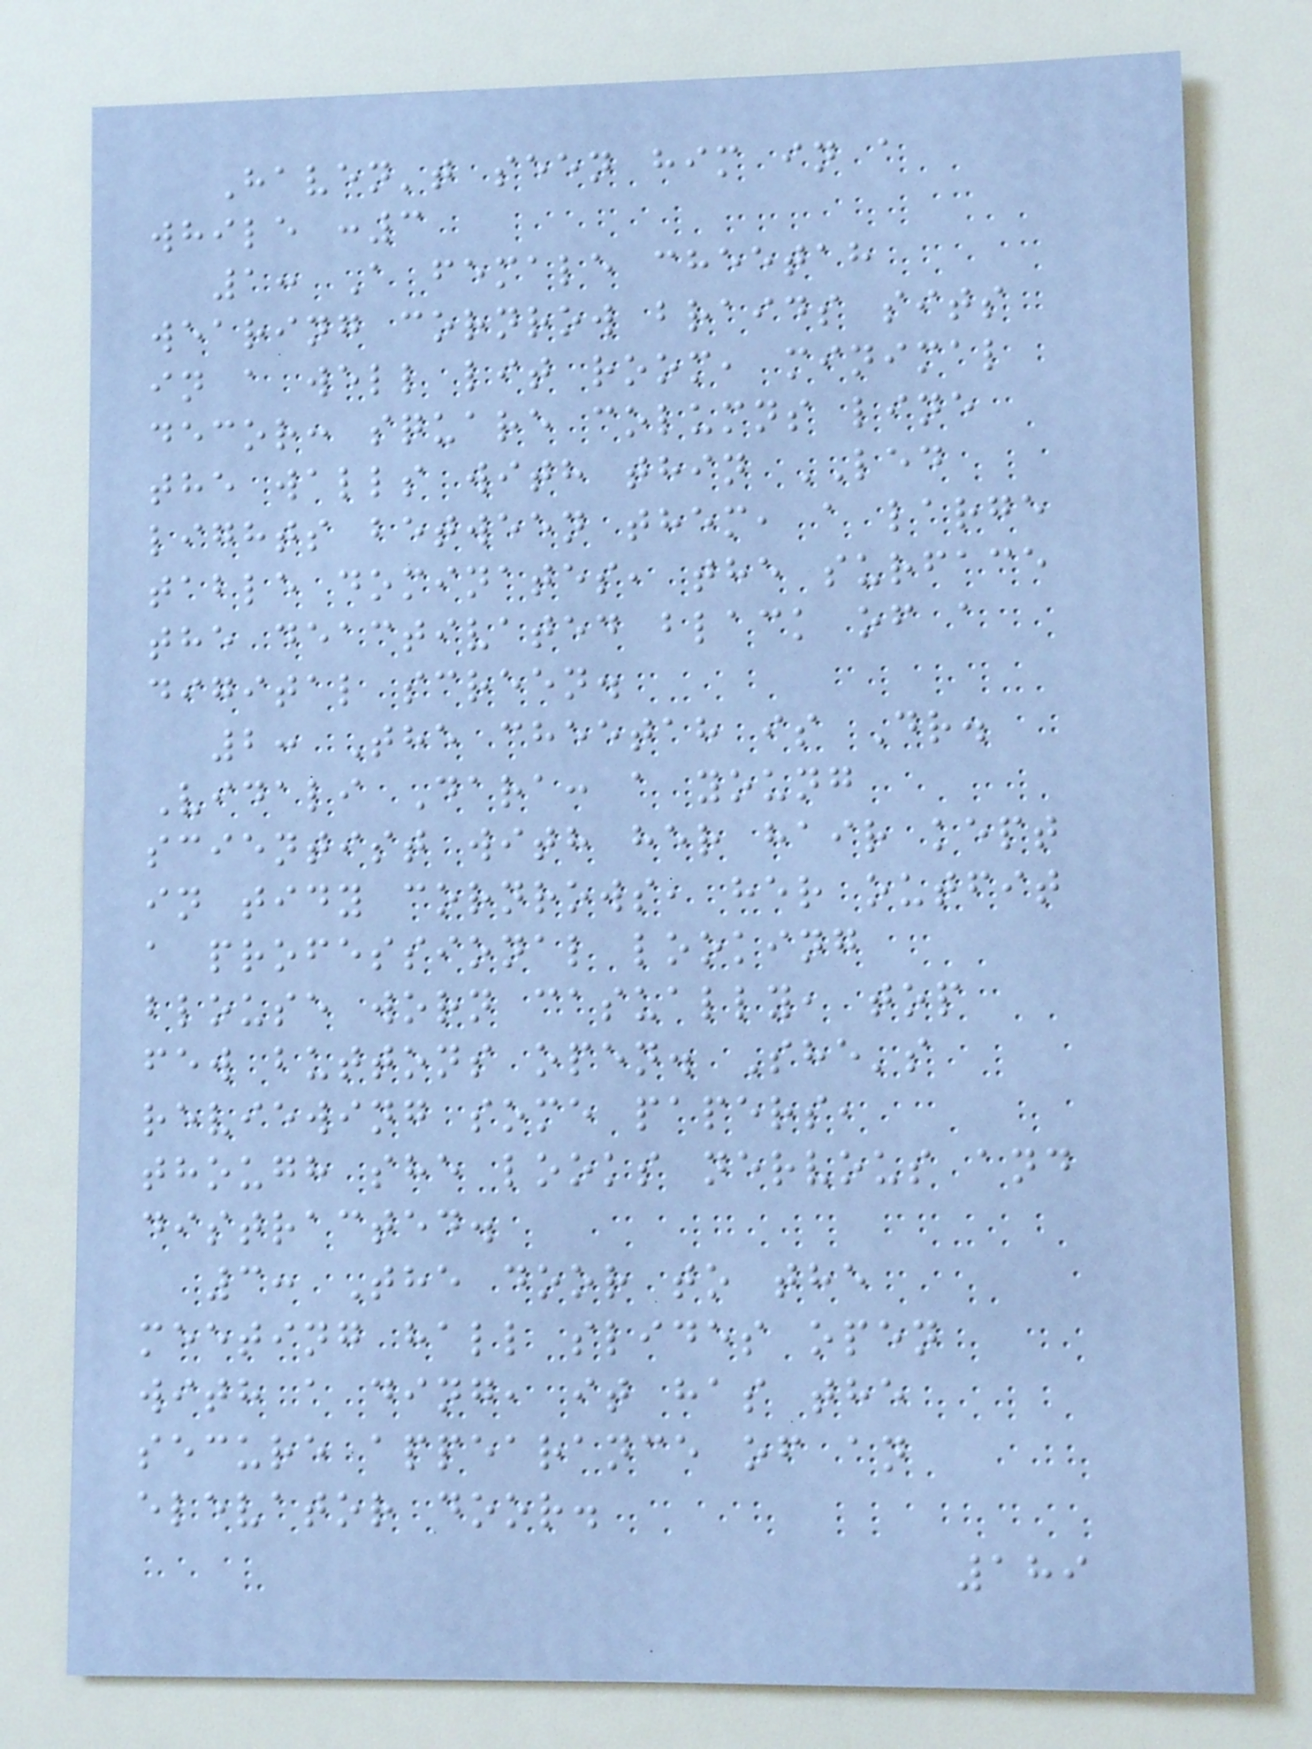Haven't seen him in a
while :3
1: A female cheetah
wearing cornrow braids sits
in a well lit room, minimal
decor: square columns line
the walls with thin LED
lights between them, a large
table dominates, the surface
the deactivated black of a
digital screen.
2: The cheetah is Dr.
Vidali Dara: a young
scientist with her hair kept
in tidy cornrows, her outfit
a professional looking
blouse worn casually, top
few buttons open. She's
reviewing some papers,
though she looks nervous and
distracted.
3: The door to the
meeting hall slides open
with a ding, it has the
secure appearance of an
elevator door.
189
